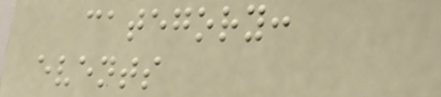category:
events
